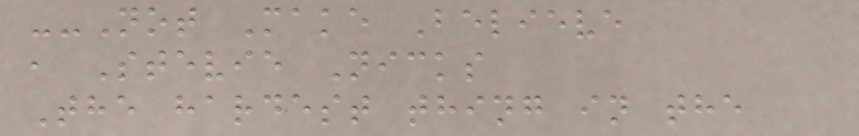--Not Make Believe
, Stevie Nicks
The hardest thing in the
